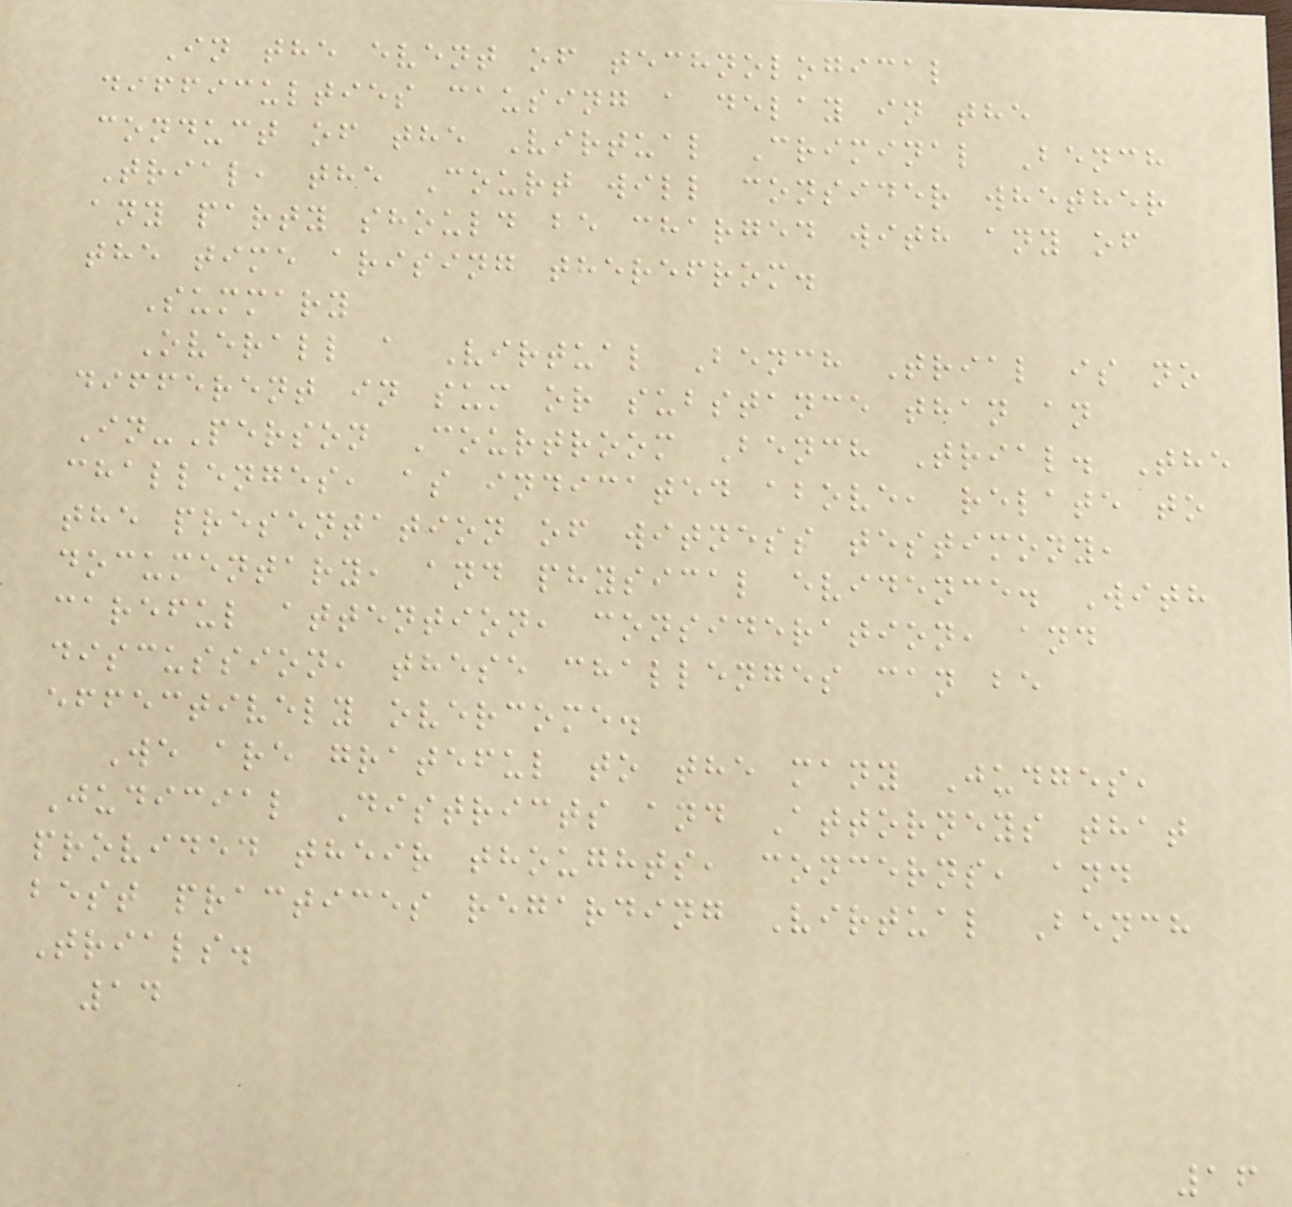In the event of technological
difficulties causing a delay in the
conduct of the Virtual Criminal Bench
Trial, the Court will consider whether
any party should be charged with any of
the time arising therefrom.
Summary
Overall a Virtual Bench Trial is no
different in sum or substance than an
In-Person Courtroom Bench Trial. The
challenges, as indicated above, relate to
the presentation of witness testimony,
documentary, and physical evidence. With
careful attention, consideration, and
discussion, these challenges can be
effectively overcome.
We are grateful to the many Judges,
Judicial Districts and Attorneys that
provided their thoughts, concerns, and
best practices regarding Virtual Bench
Trials.
14
16
